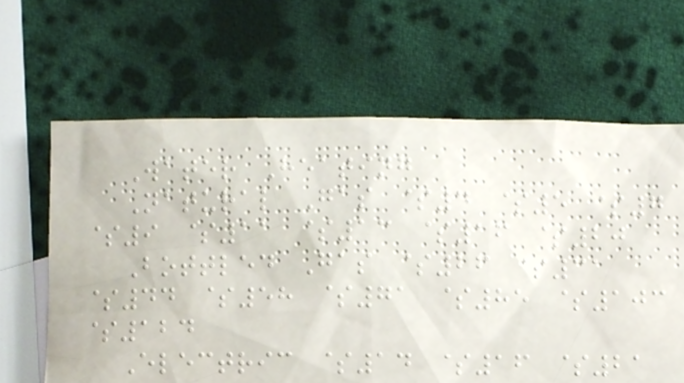Water Heating
Natural Gas $4 $5 $7
$9 $11 $13 $16 $20
Bottled Gas $26 $31
$44 $58 $71 $85 $103
$124
Electric $14 $16 $21
